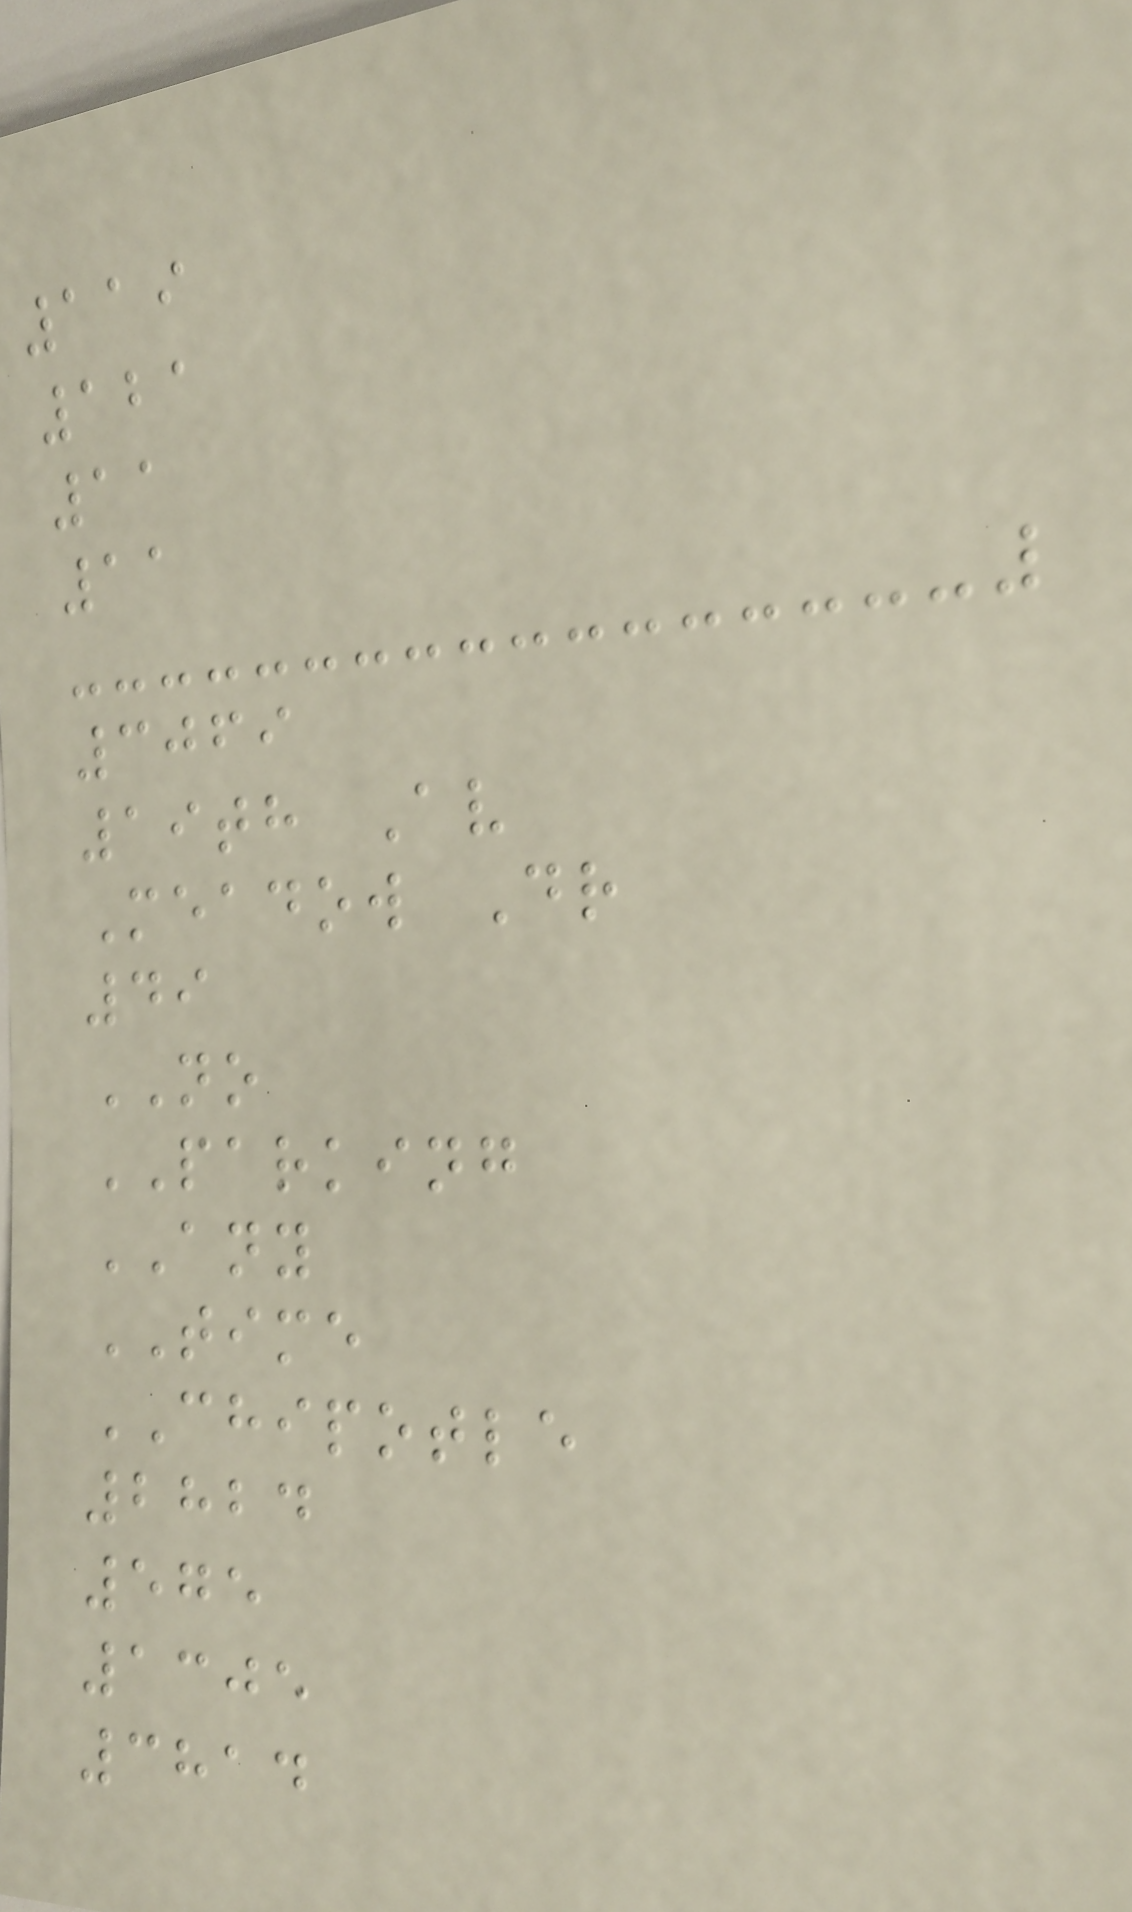119
121
11
11
3069
19th Av
Meadow Dr
49
NO
PARKING
ANY
TIME
CHIPOTLE
2824
575
1305
3814
